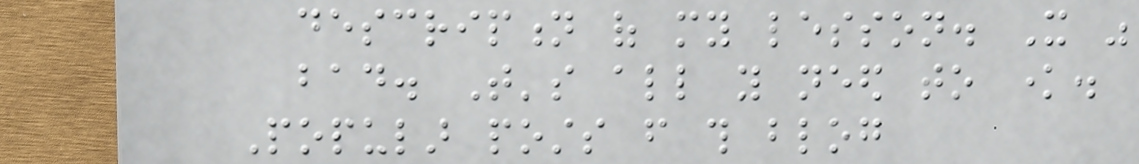description of my lesson. It was
bad. That's all you need to know.
Popular posts from this blog
